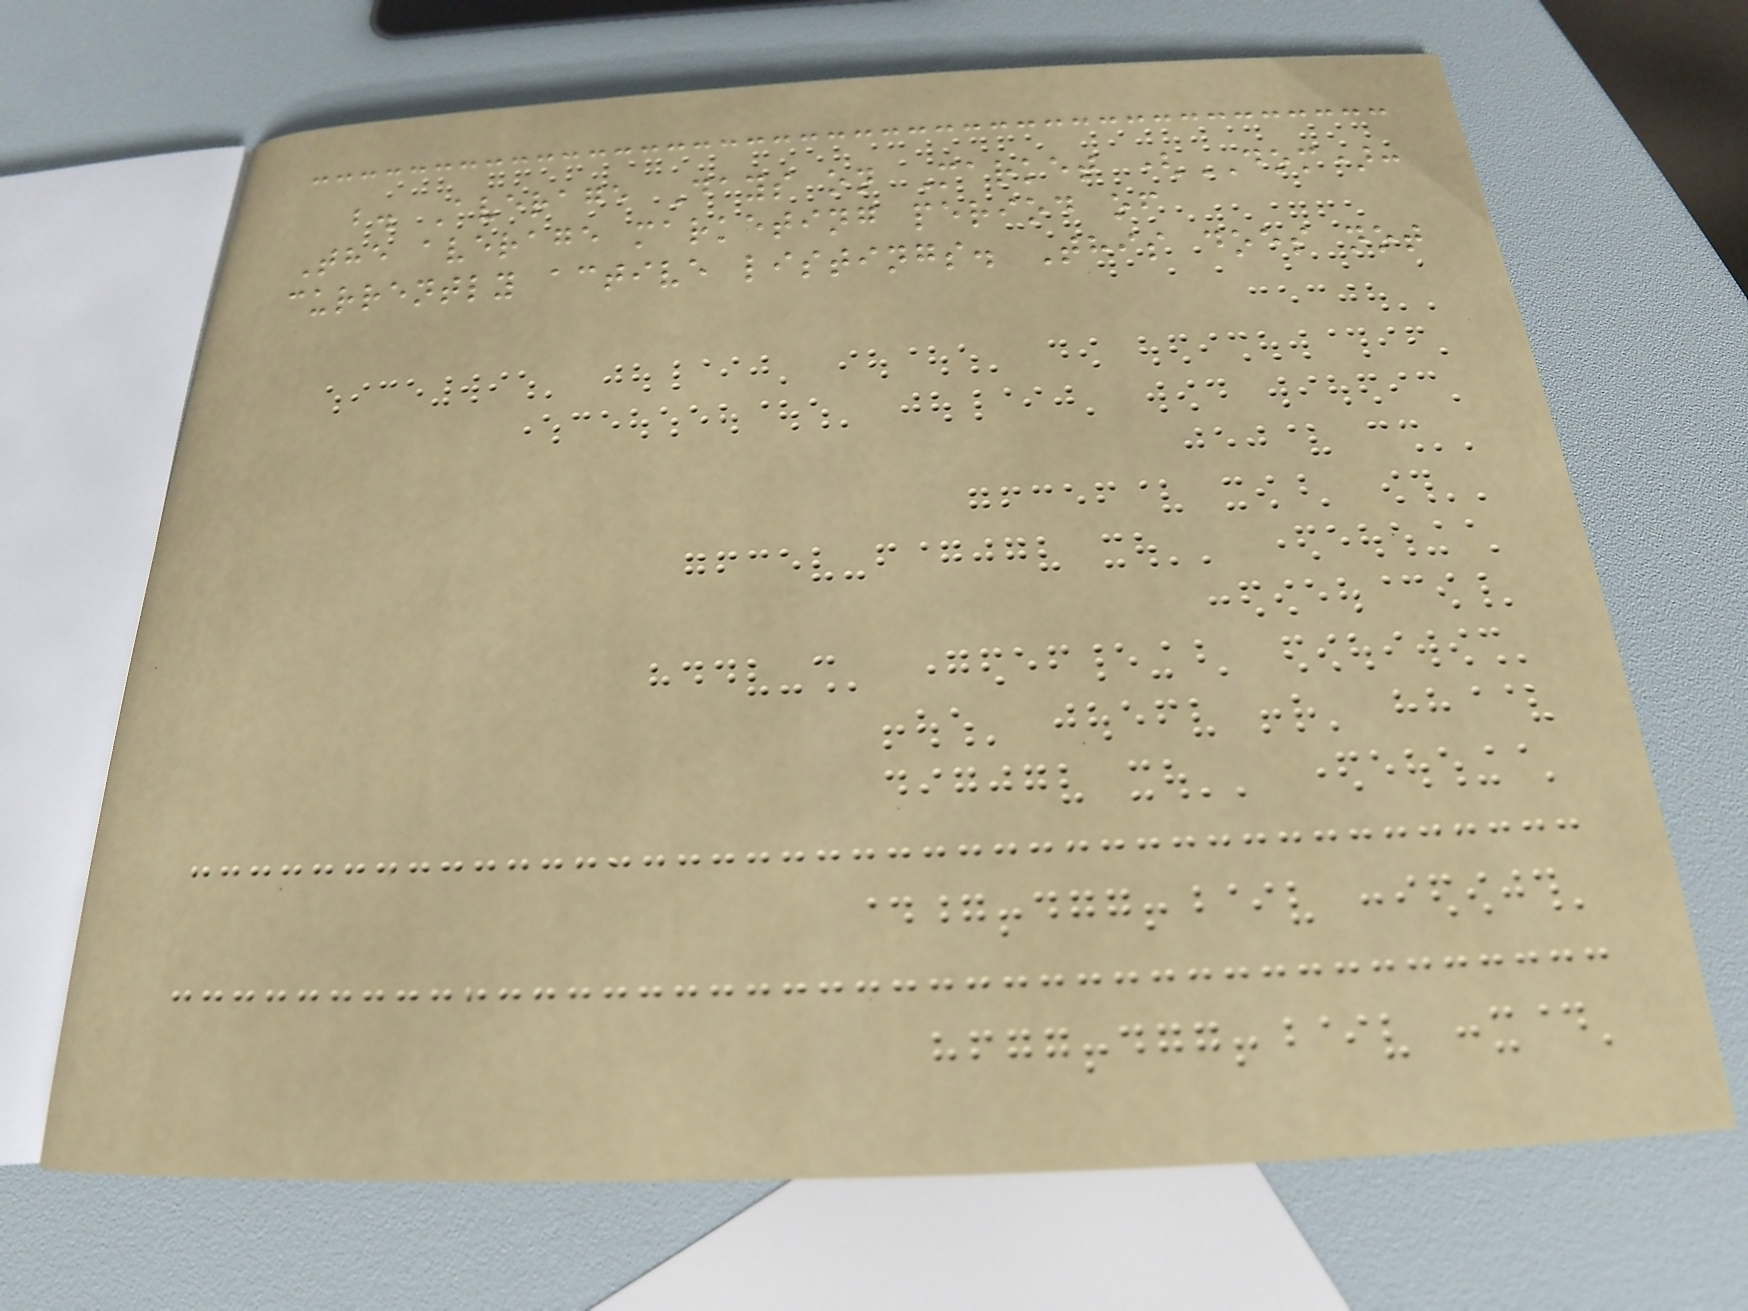b. Average Days on Market (DOM):
The average marketing period of
currently active listings. This does not
